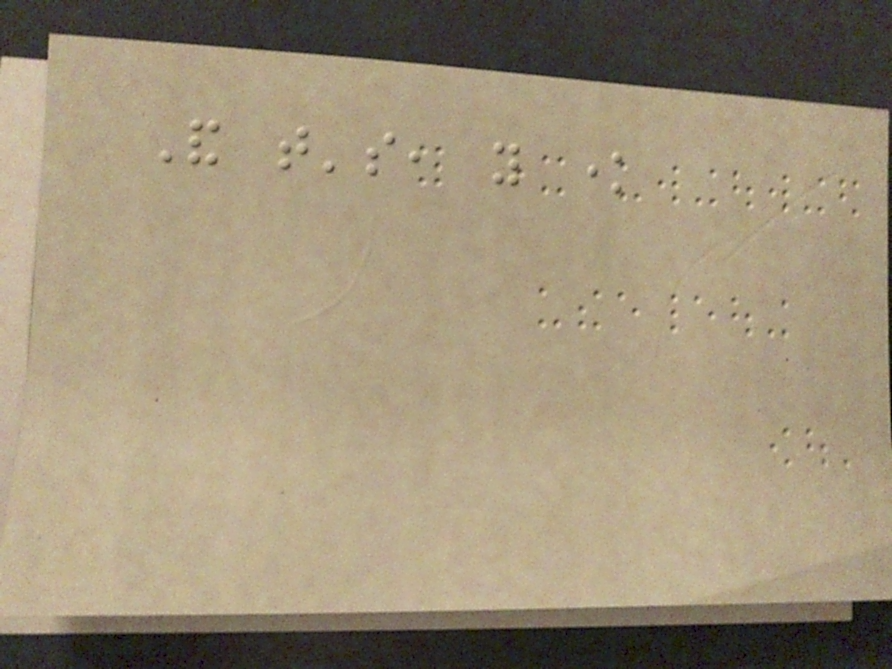And that's, you know
